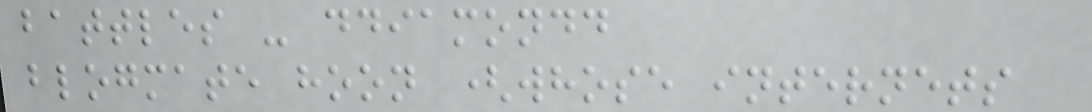battles - ddiamondd
blogmate hoon (whose internets
